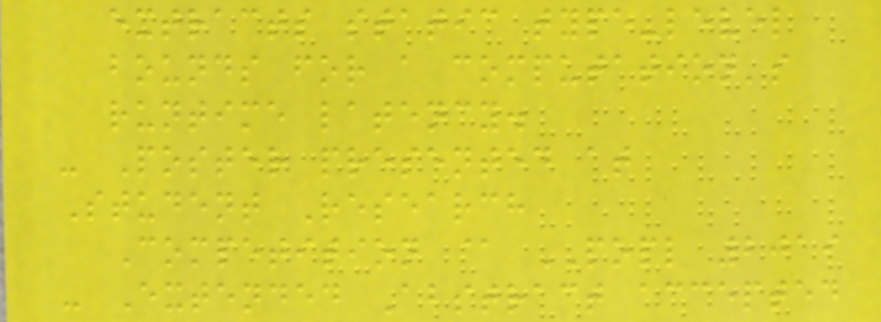extracts static type-level
bounds for a computation's
runtime latency.
- Poster presented at
Student Research
Competition @ POPL 2019
- Extended Abstract accepted
